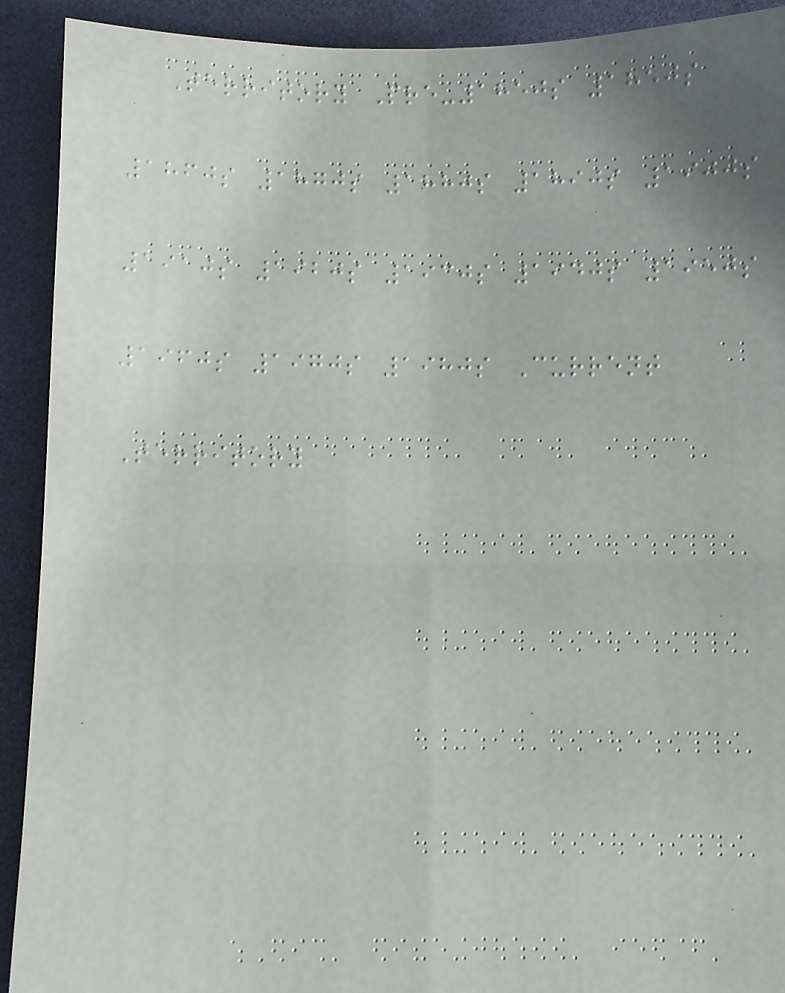Territory Pre-1850s 1850s
1860s 1870s 1880s 1890s 1900s
1910s 1920s 1930s 1940s 1950s
1960s 1970s 1980s Current
Territory
